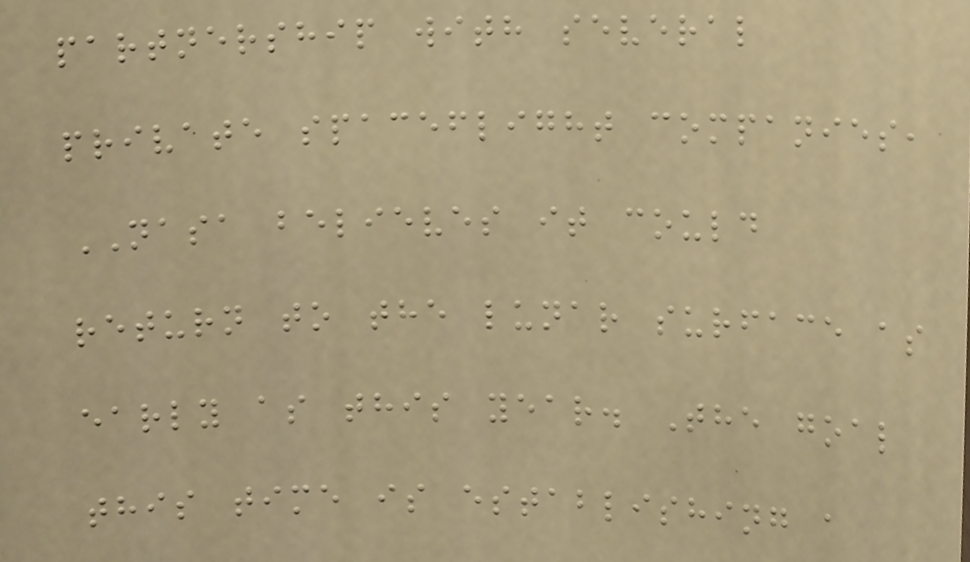partnership with several
private spaceflight companies,
NASA believes it could
return to the lunar surface as
early as this year. The goal
this time is establishing a
